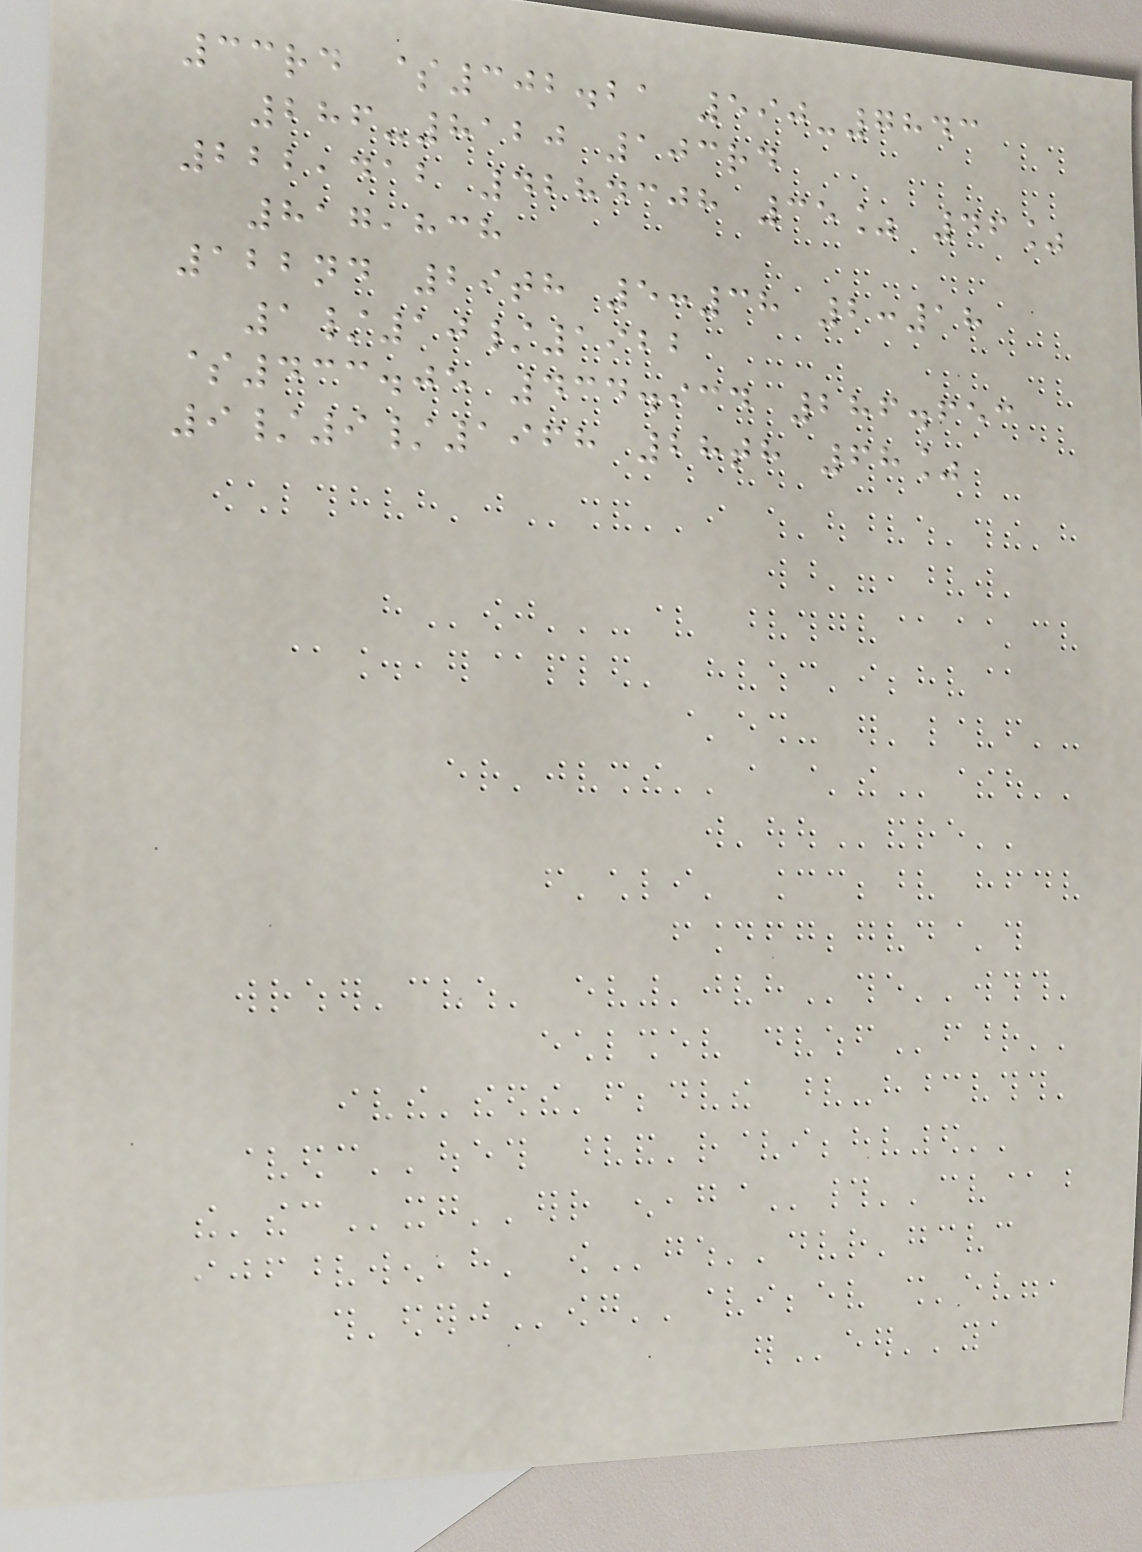33rd $302.21 590-7843
286-8120 103rd
222,412 4284308 35% 46%
817,838
122nd 29th 5:38 2:18
1/10/1922
$433.05 434.934 286.653
9/9/1968 28th 68%
